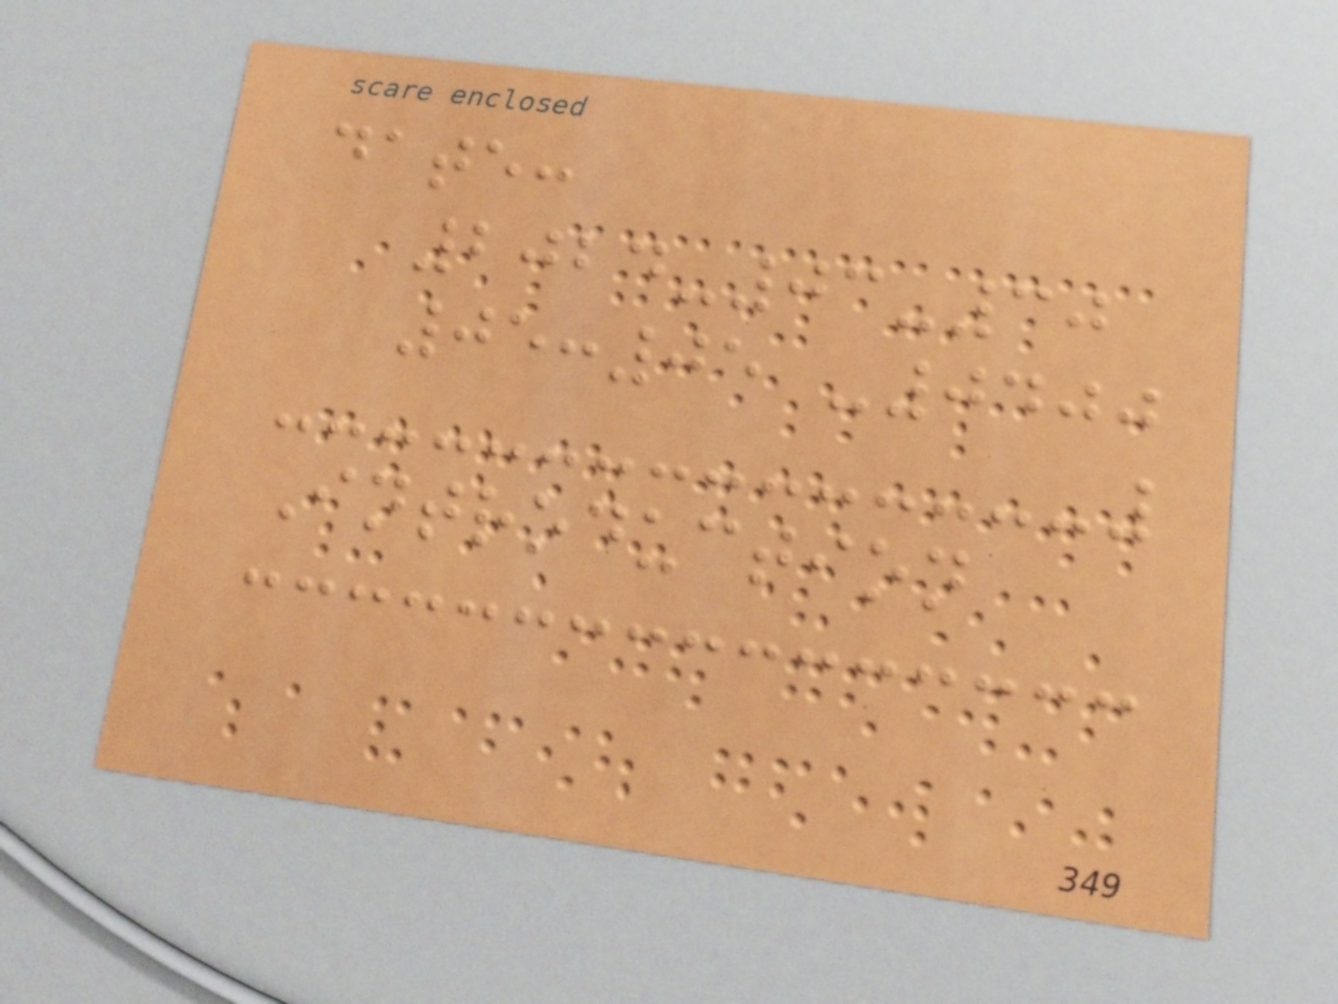date:
2024-03-30
05:05 -0400
Introduction
